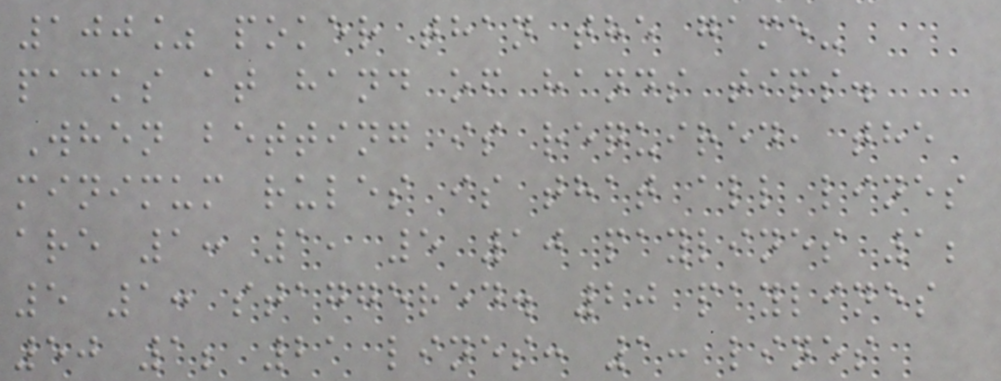100% poker than the game-
packs at hand of hands tips.
When betting is required, the
minimum rules is that all lines
are 1: 1, 5 10 paylines 1;
5 1: staggered. 20 paylines
50 1; 21 lines: 1: lines
